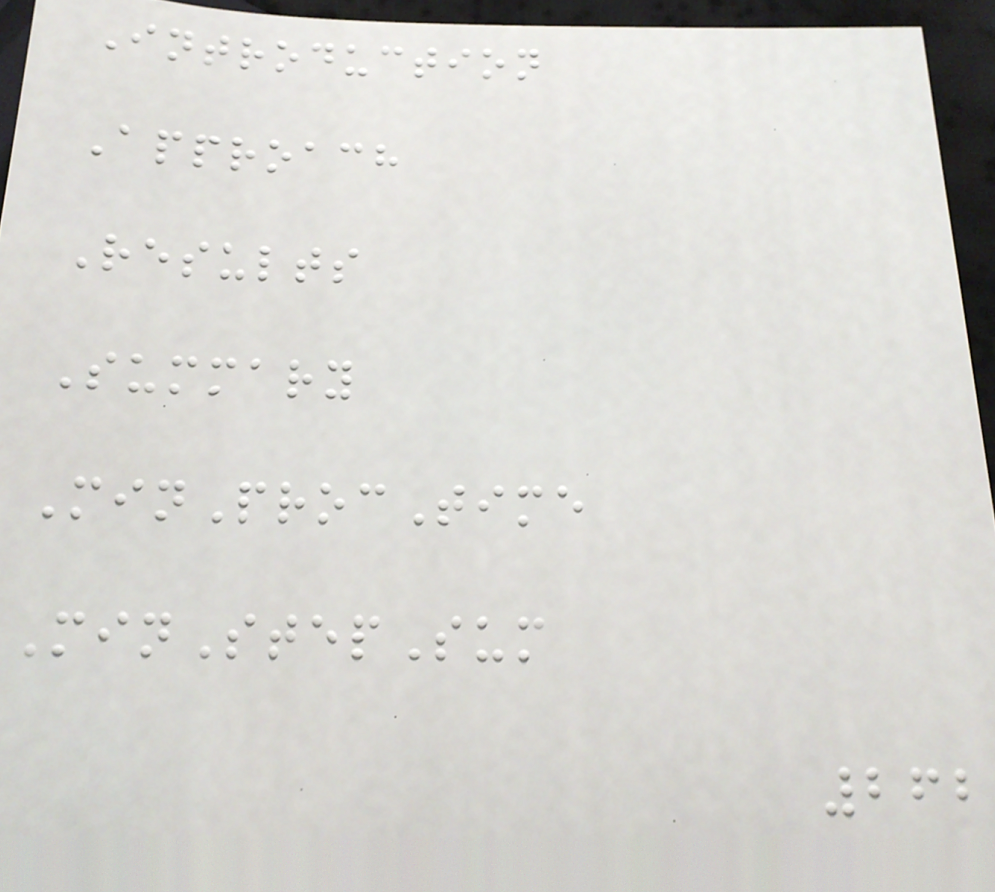Introduction
Approach
Results
Summary
MinProcTime
MinStepSum
262
